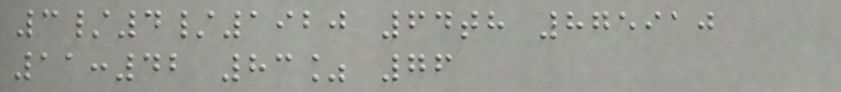3/4/1920 64th 875910
11:42 83% 76
